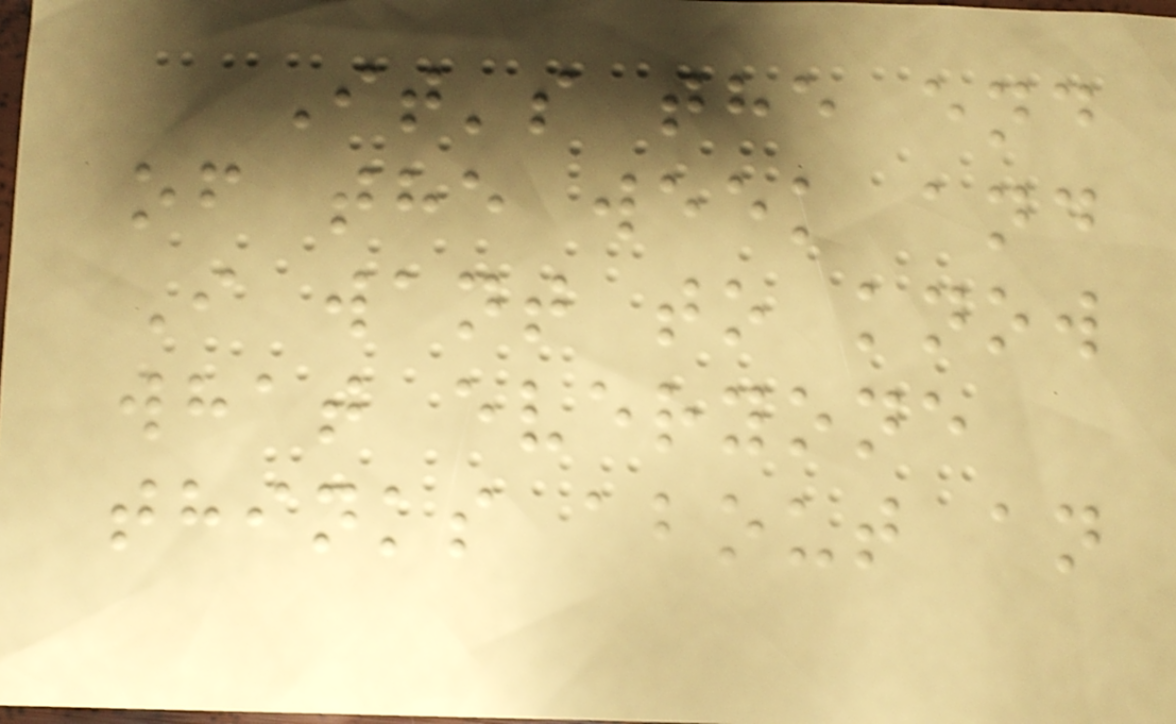It's the end
of the week and
I want to know
what everyone
thinks about an
